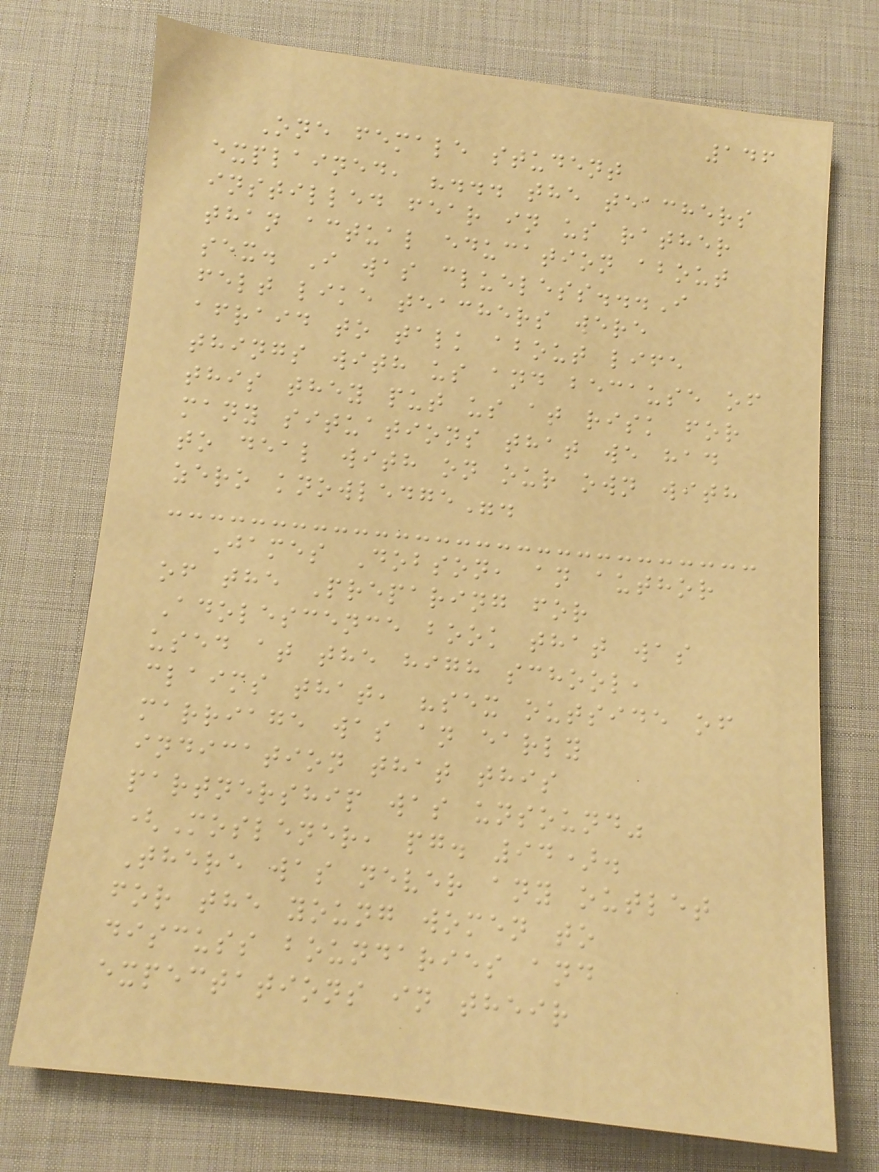146
One female student
explained, "... the teachers
instilled fear in us rather
than actual education about
sex. I was clueless...I
felt like teachers were
afraid to talk about life
things with us and because of
this they put us at risk for
many situations that we had
to deal with on our own with
zero knowledge".
James Dobson, an author
of the Preparing for
Adolescence book that was
used at the high school,
claims that, "sex outside of
marriage was an early
indication that this
partnership was unsound"
(Moslener, pg. 94).
There was never any outlet
for the young women to
discuss boundaries and
expectations in their
